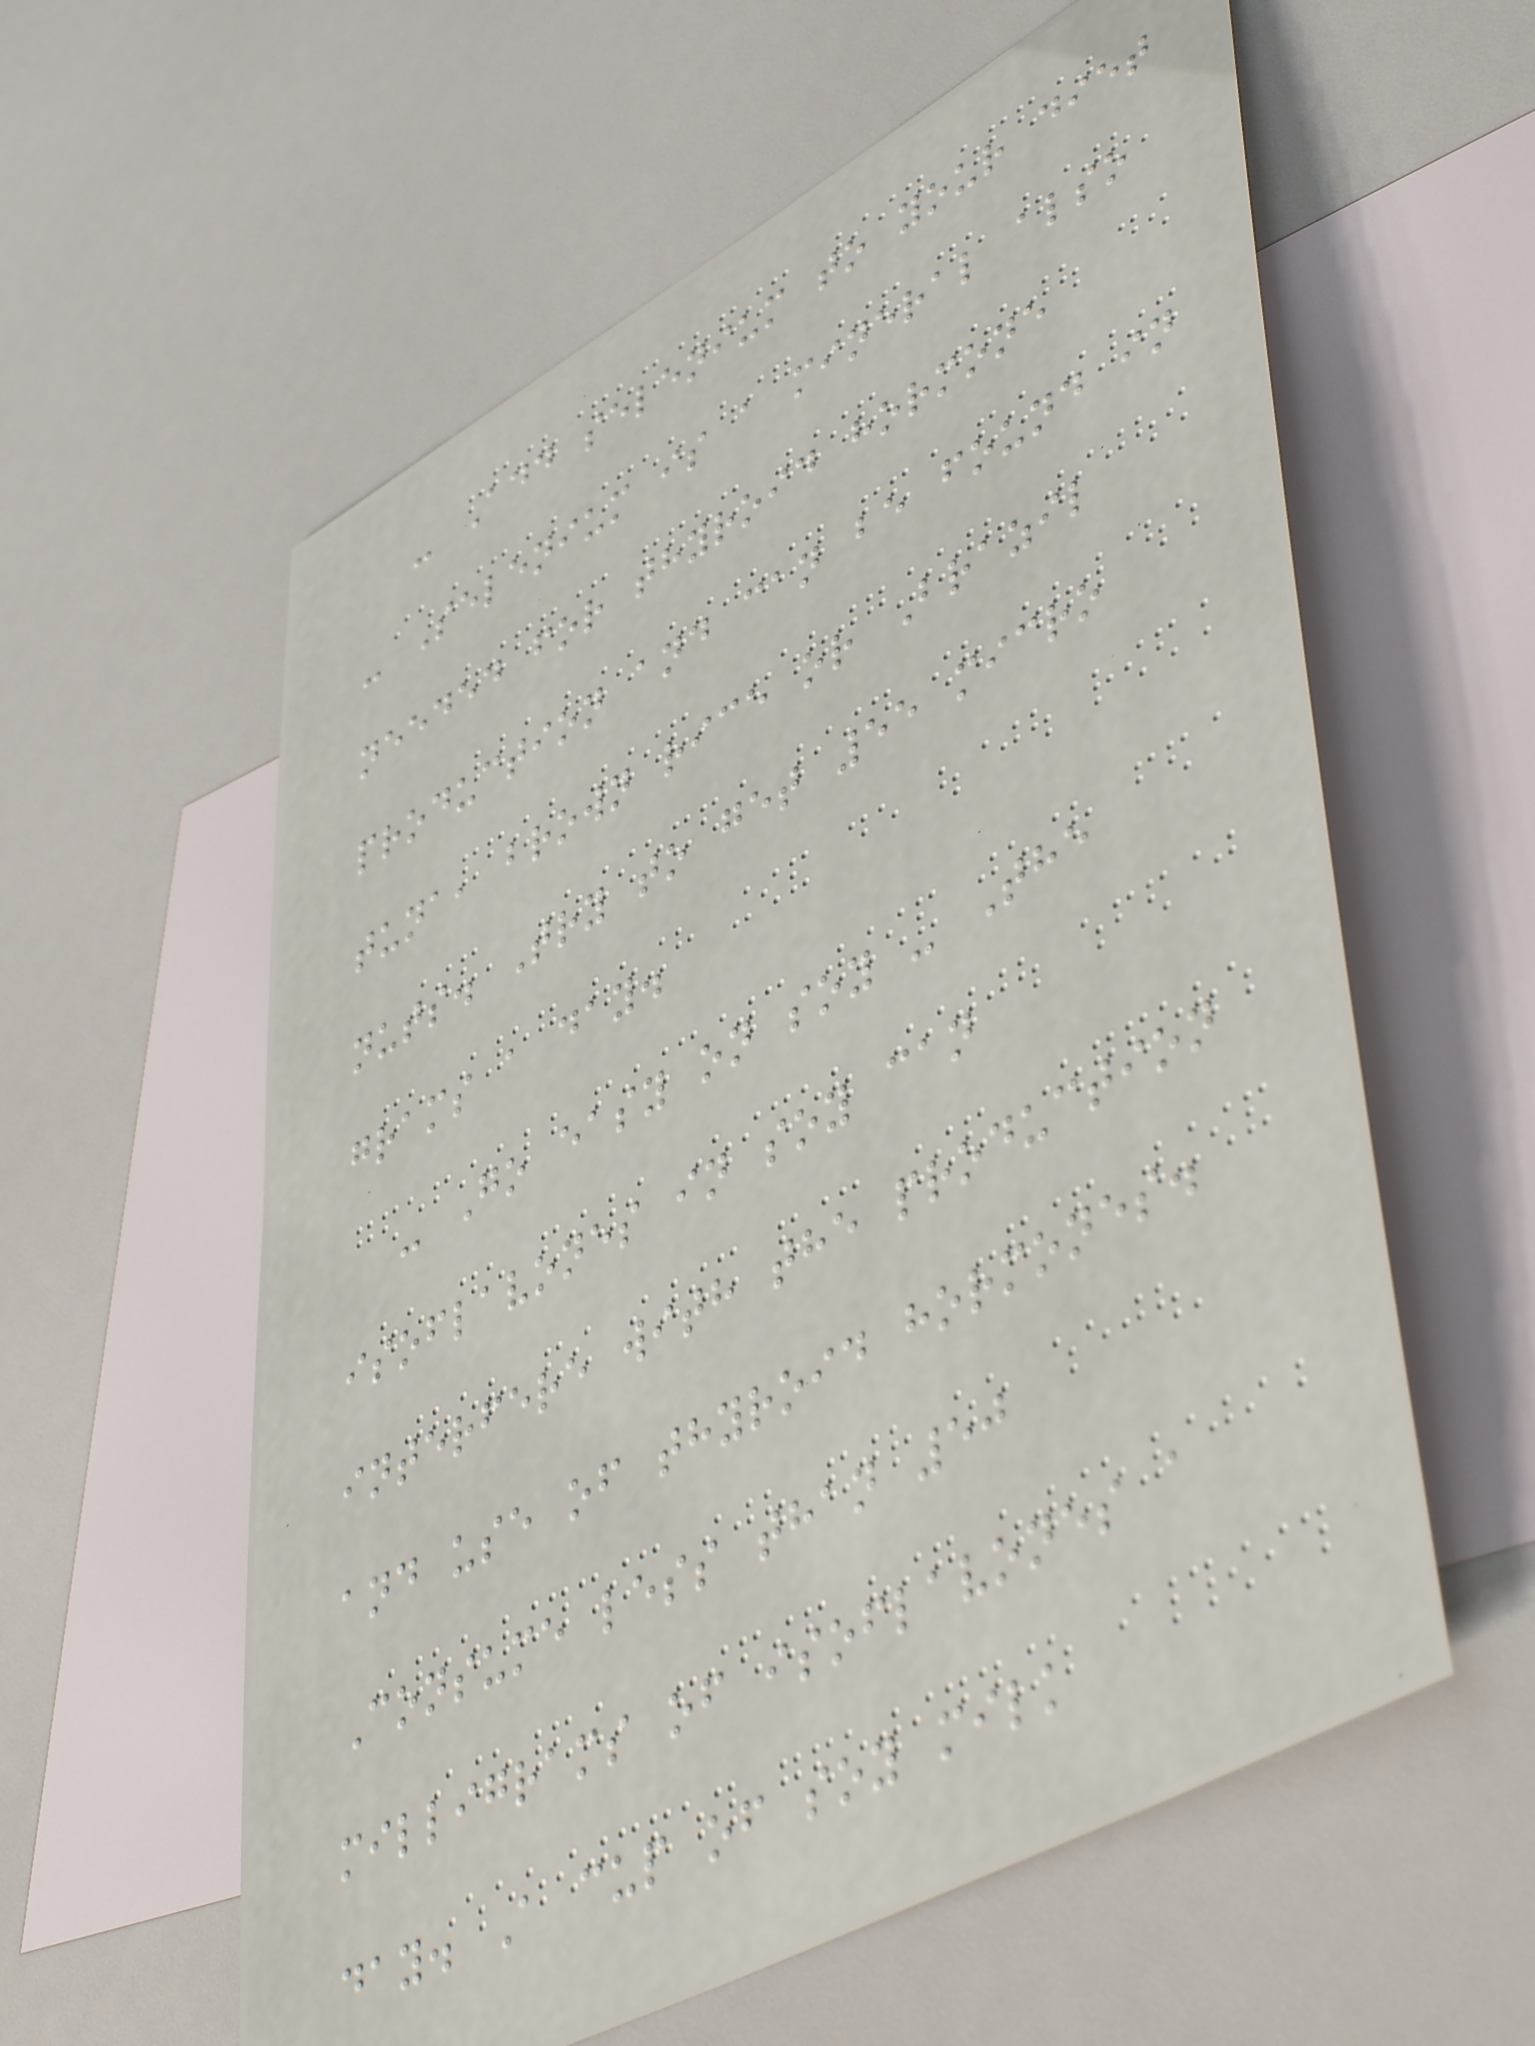- Add selenium to your diet
- Selenium is a mineral also
needed for thyroid hormone
production and can be found in
tuna, brown rice or Brazil
nuts. Try to get 55 micro
grams a day.
- Go easy on soy - The
isoflavones in soy can
interfere with the production
and use of thyroid hormones.
Consume less than 50
milligrams of isoflavones a
day. A cup of soy milk
